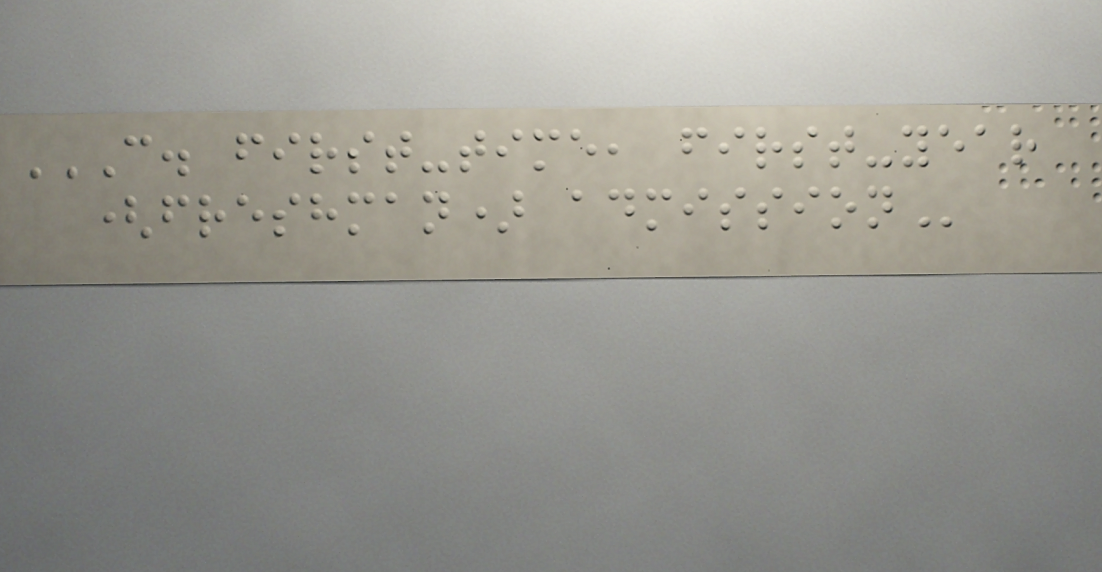C. FIRST-TIME, FIRST-YEAR
(FRESHMAN) ADMISSION
